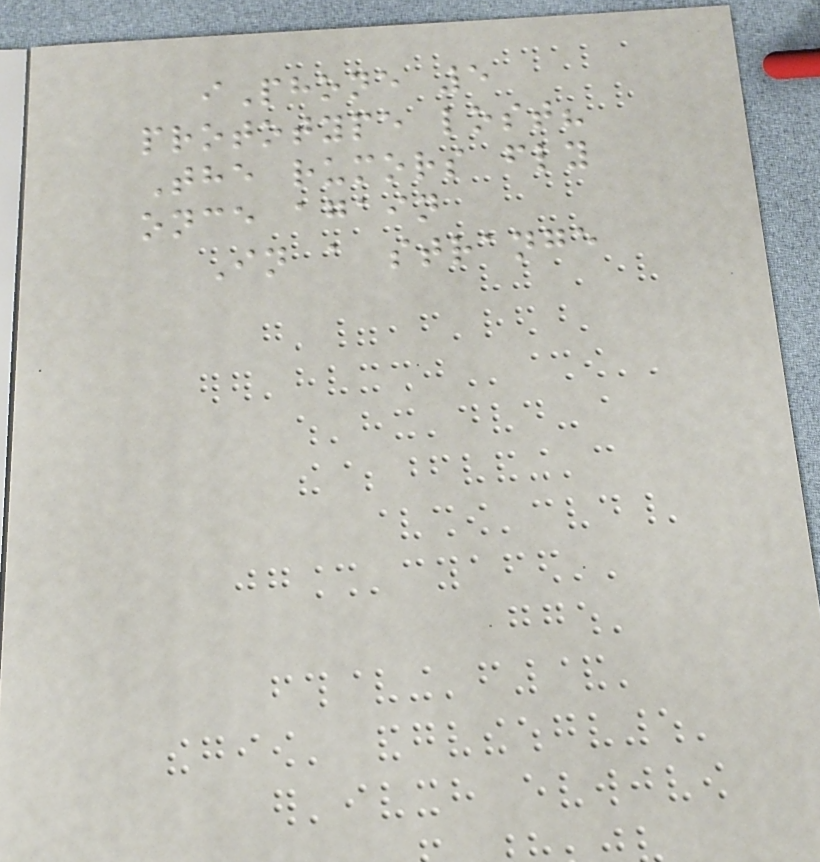iPhone 5
prototype lost?
The rumors fly
once again
In a strange
